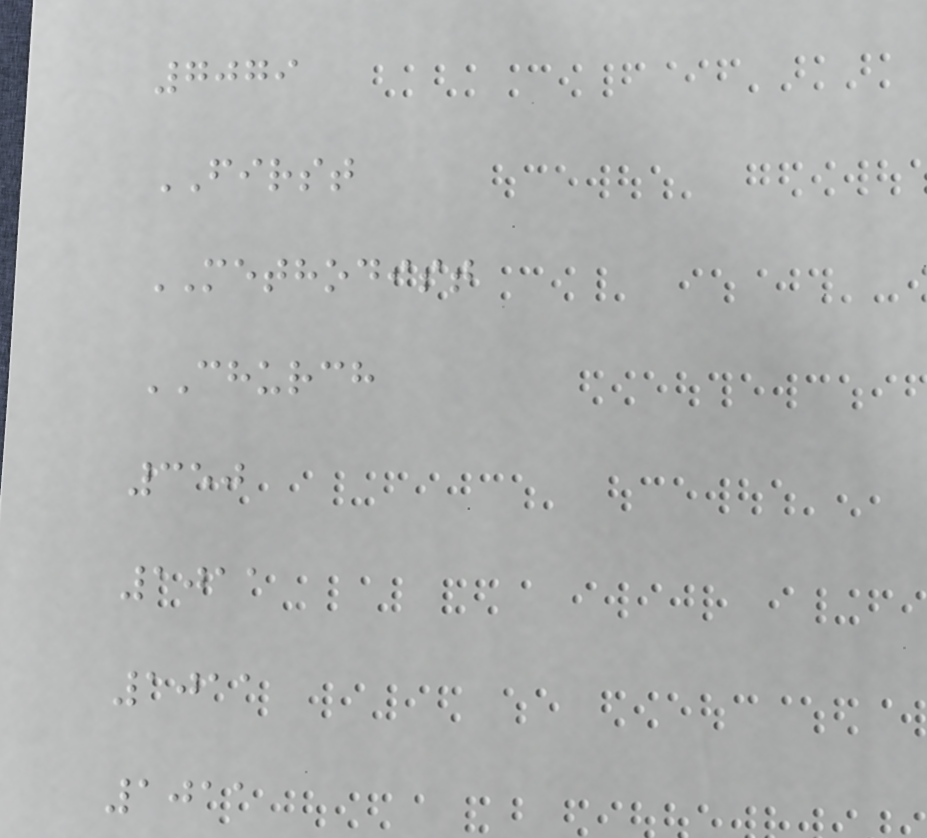7079
FIRST
METHODIST
CHURCH
350
1011
1011
1011
